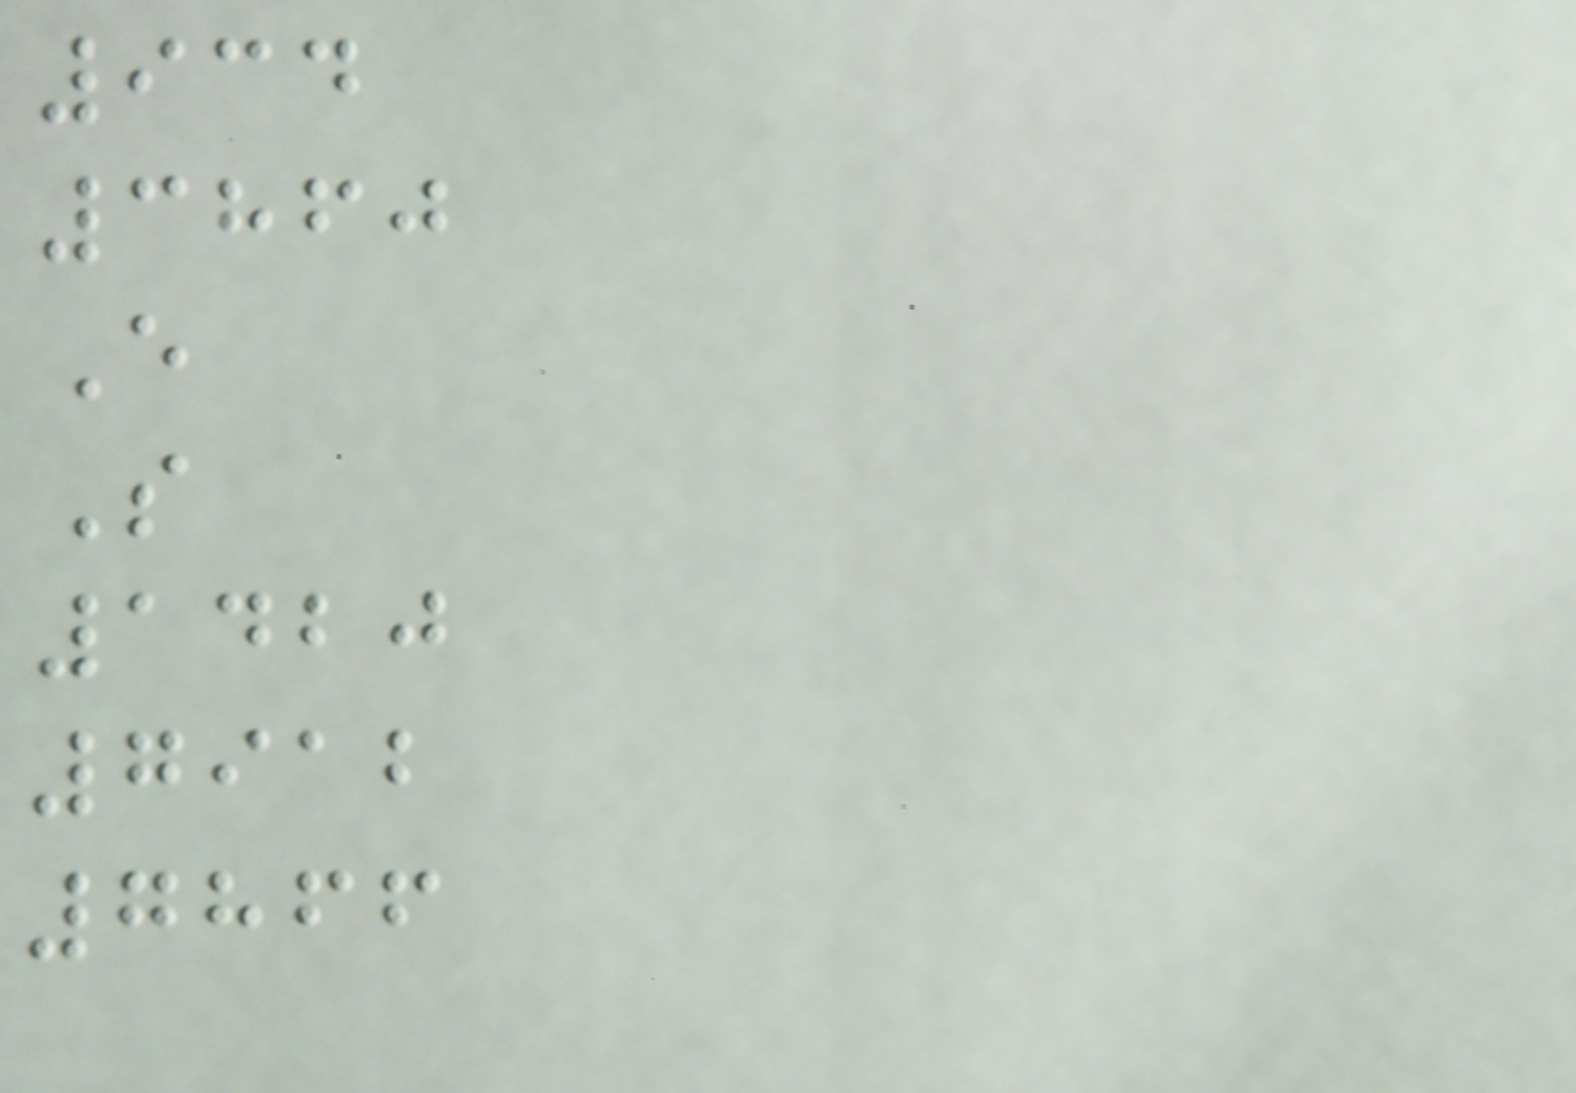934
3860
E
S
1420
7912
7866
